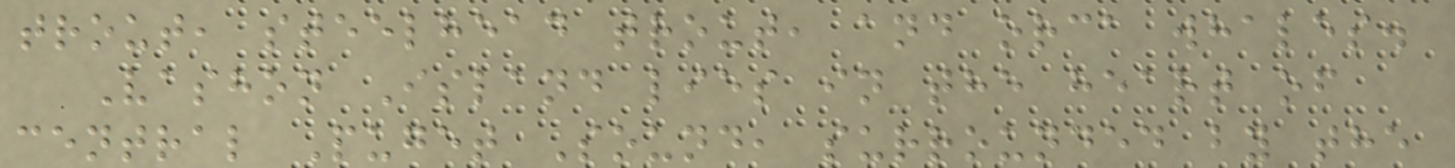trout, steelhead trout, and orca whales.
Vashon Island lies in the heart of
central Puget Sound, surrounded by the
